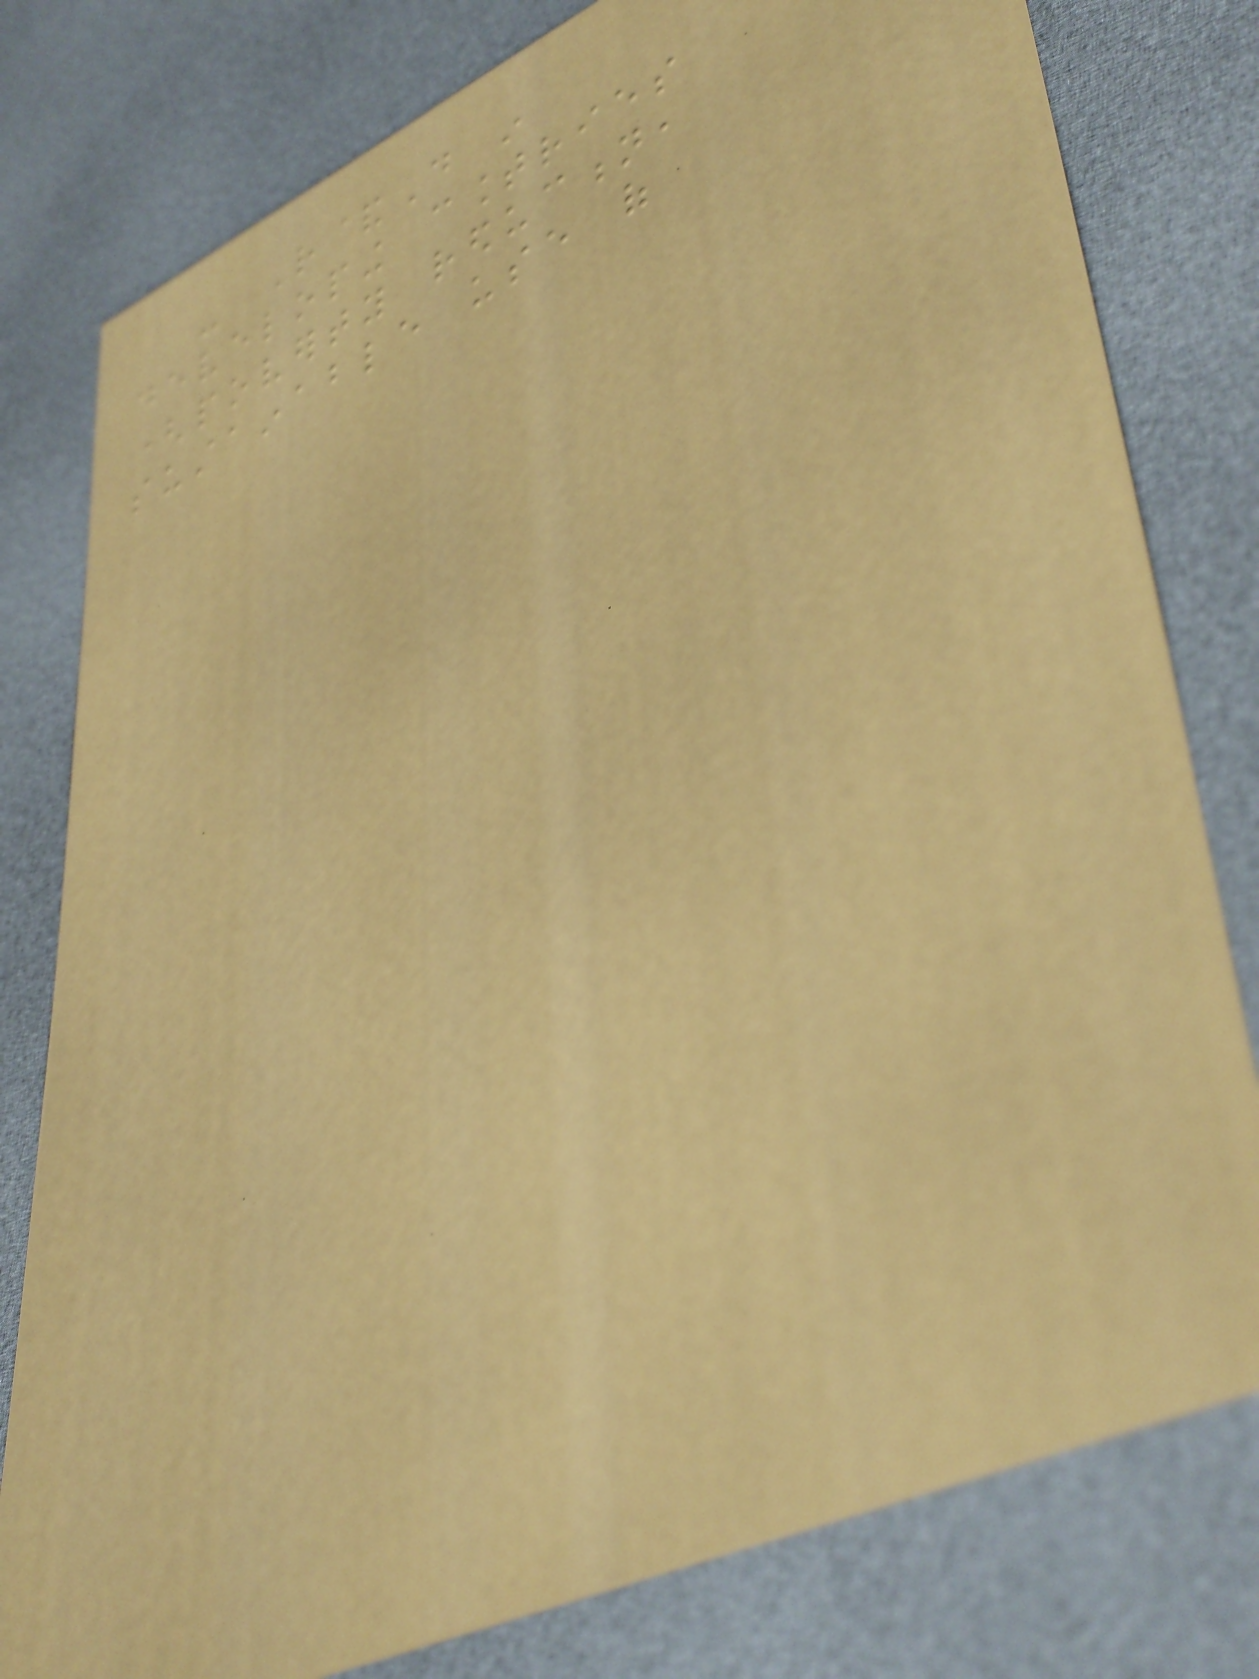- R&D in
developing countries
(poverty reduction,
sustainable use of
